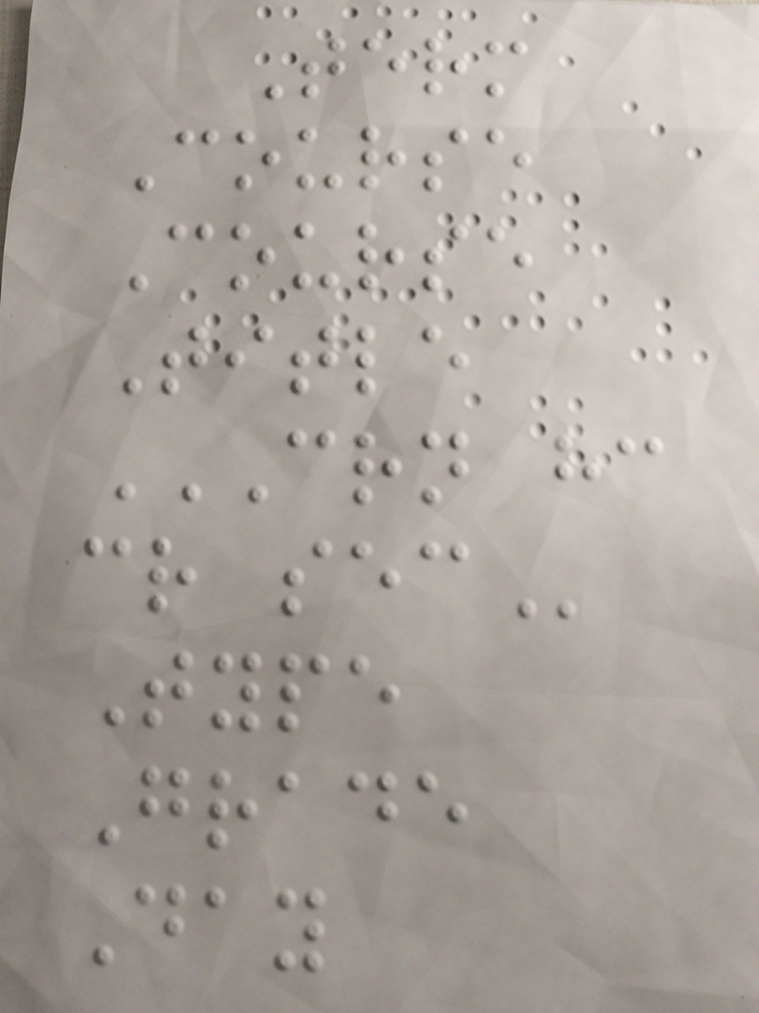Term
Course
Course
Title
CRN HC
CR SEC
Type
Grade
Day
